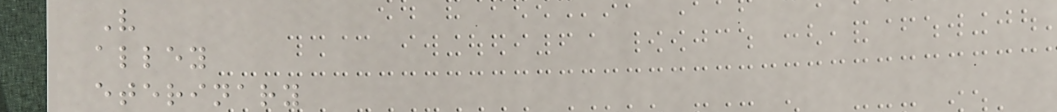V
alley
eterinary
